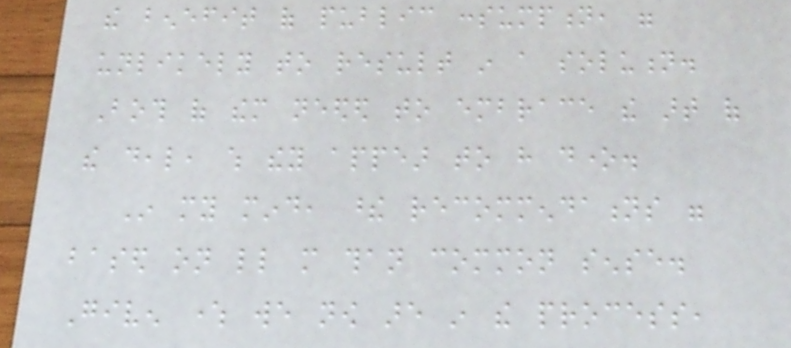the benefit of public consumption, were
unlikely to result in a solution.
Both of them needed to embrace the art of
the deal, which they appear to have done.
In my mind, these recommendations were
based on little more than common sense.
Given where we now are in the process,
